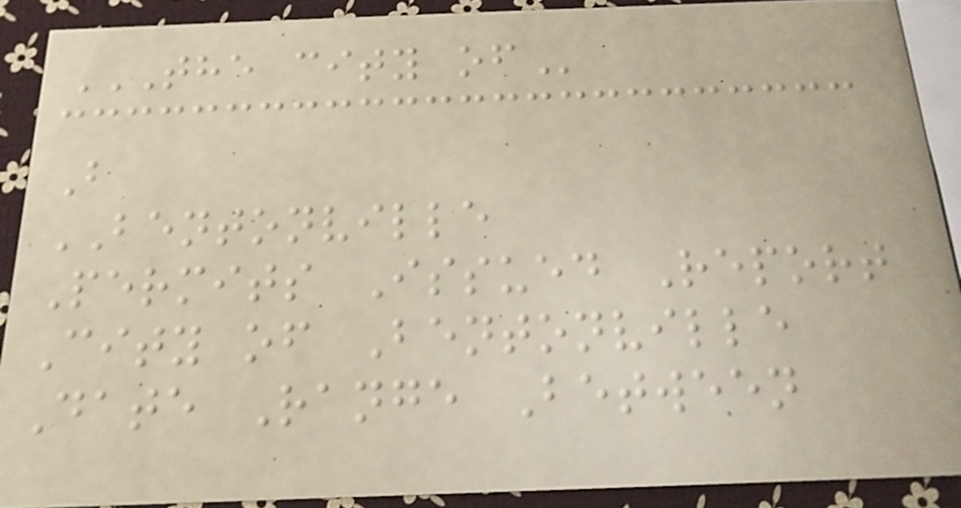THE CITY OF
B
BENTONVILLE
Permits Issued Report
City of Bentonville
Date Range Between
